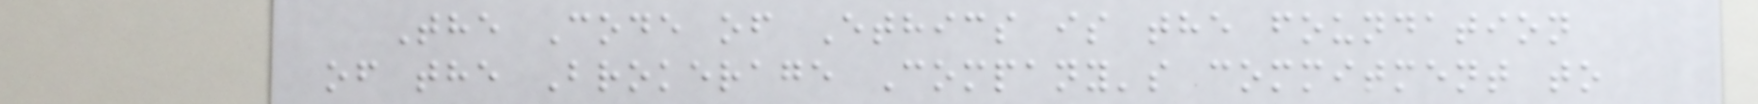The Code of Ethics is the foundation
of the Brokerage Company's commitment to
